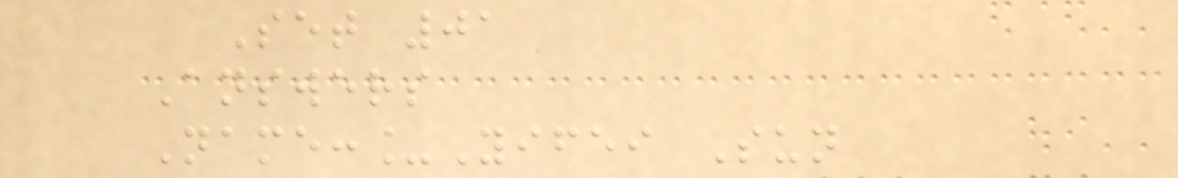Set 01
Answers
Name:_Yifei Sun
